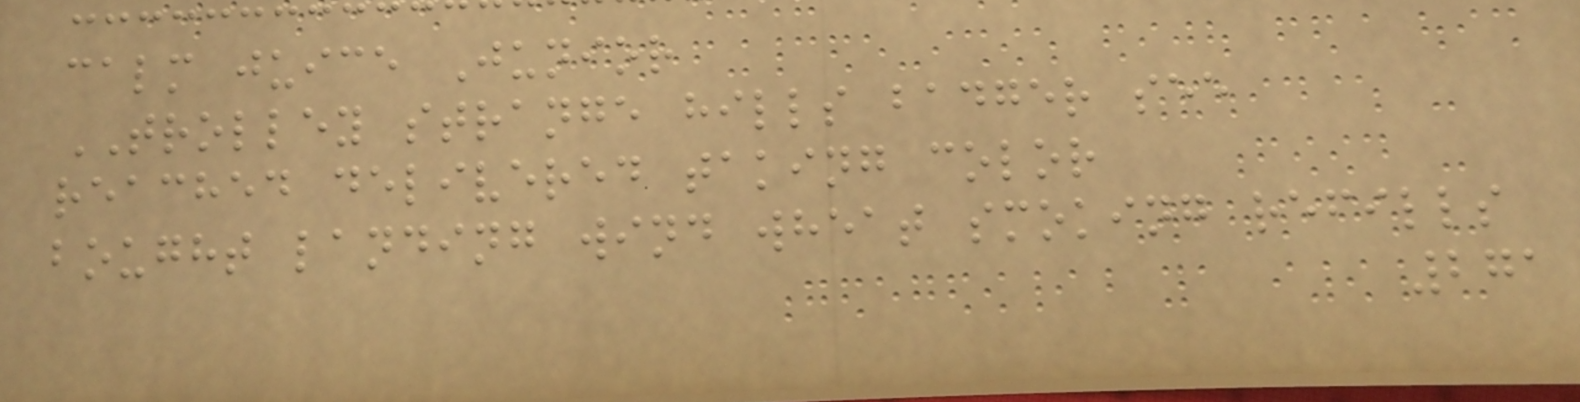calm juice Junior
TROLLEY strange hills badger see
reached delivered taking color
bought landing wind wheat smoking refills
271
